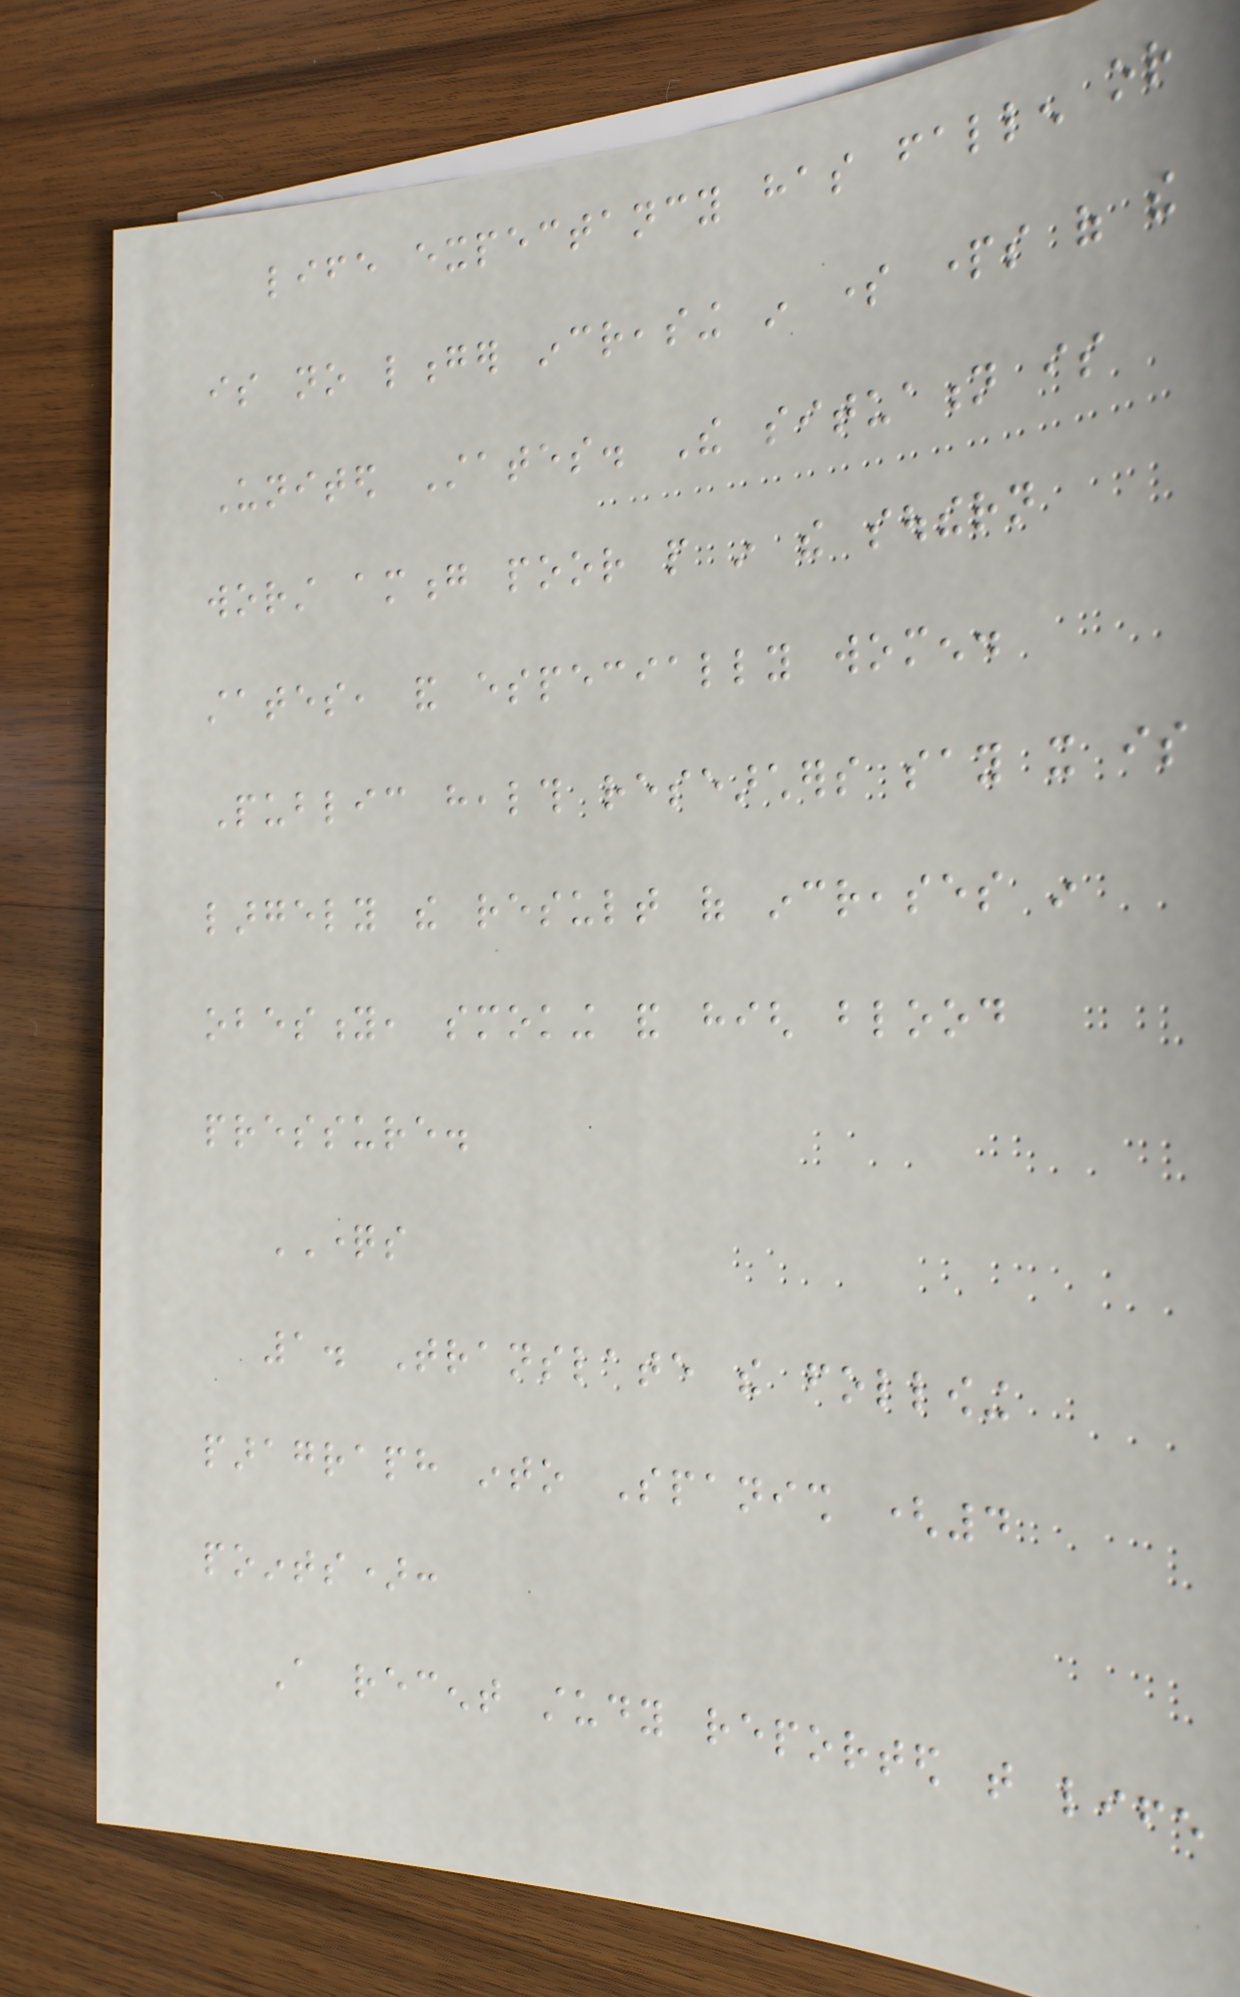life expectancy has fallen or
is no longer increasing in some parts of the
United States. The situation is
worst among poor people in the southern
states, and especially women.
Public health researchers say it is
largely the result of increases in
obesity, smoking and high blood
pressure.
QUESTIONS
1. Translate the following
paragraph into Spanish (4
points):
A recent study reported that life
